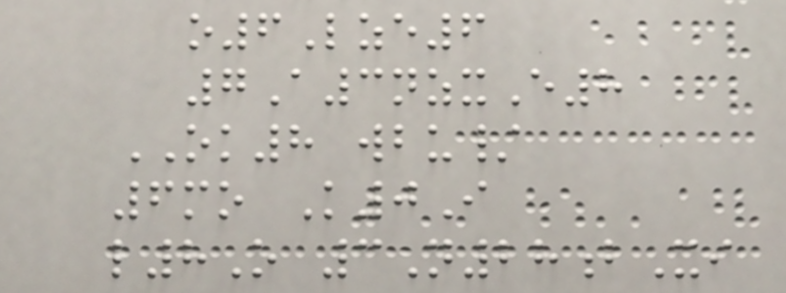o6Lze6
7A3nzxE8
OK8 wbu/
6mo K0I
l8O 3N28bXi
